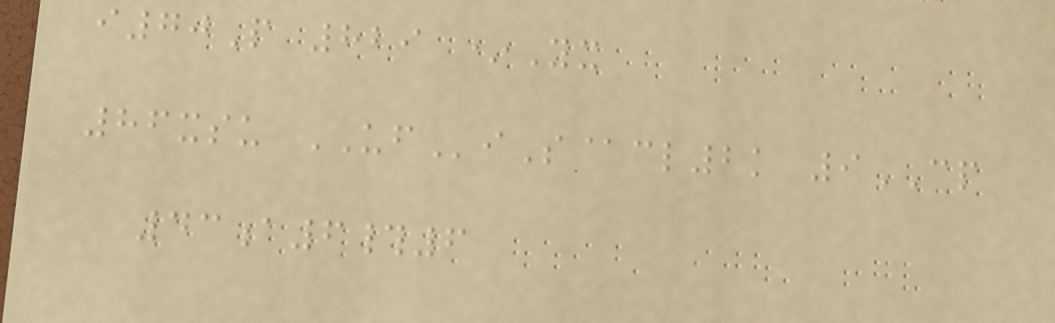i70P 829 *Yx
86xsu UFiS@cl2k 9CP
43a6#6
